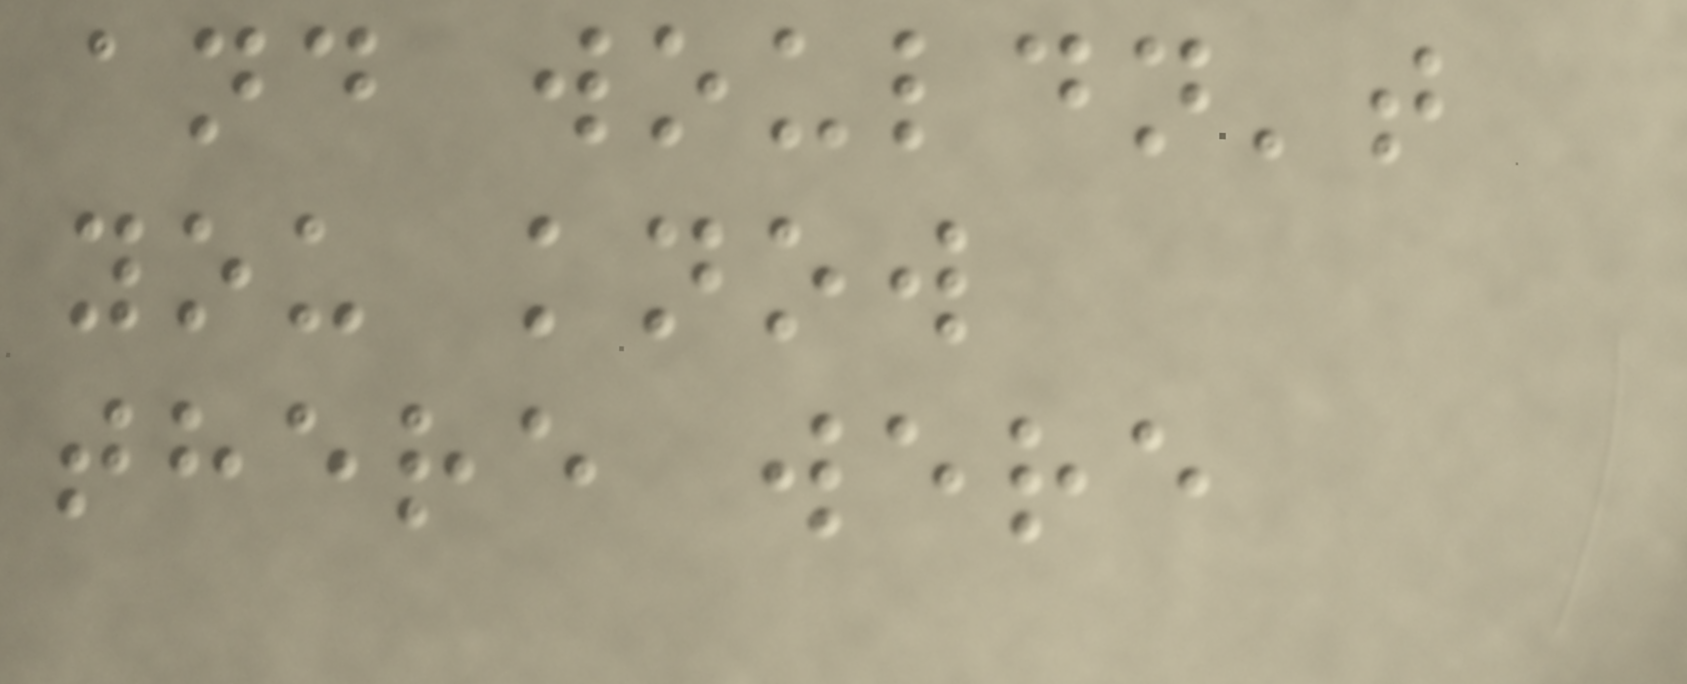and wouldn't
you know
there were
